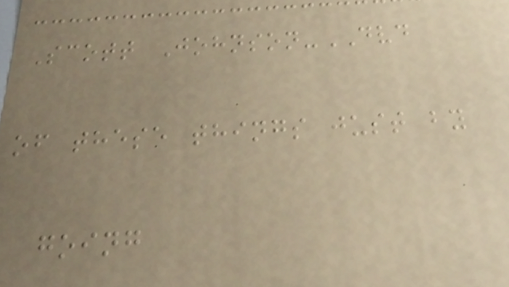Scott Johnson-DVD
of these things just by
going
